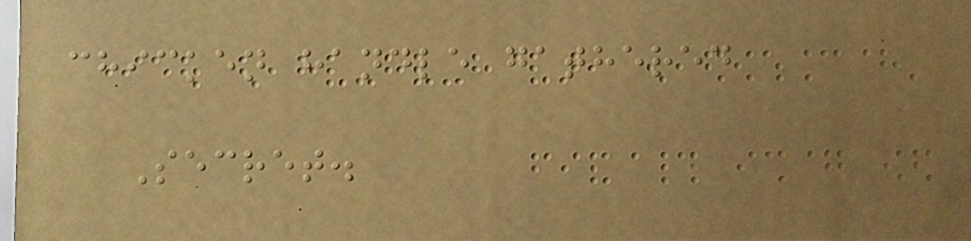chicken handle gathered
Secret.
